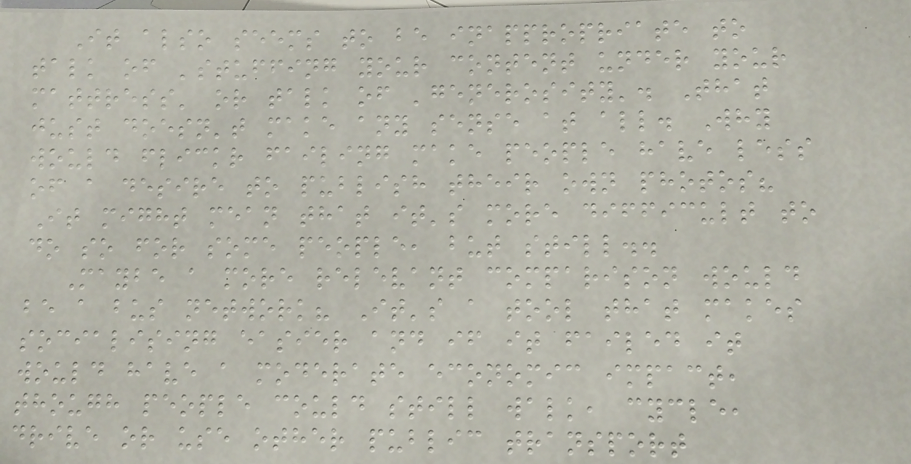It also seems to be inappropriate to
talk of 'stuffing your content under your
mattress' or talk of 'generosity'. That
just doesn't make any sense at all. Why
would flickr failing make people have less
of a desire to publish their own photos?
It might mean that it's more difficult to
do so for some people, but still..
Maybe a more relevant comparison would
be a bus network? It's a tool that makes
socialising easier and if it failed it
would have a moderate economic impact,
though people could still walk, cycle,
drive or use other public transport
